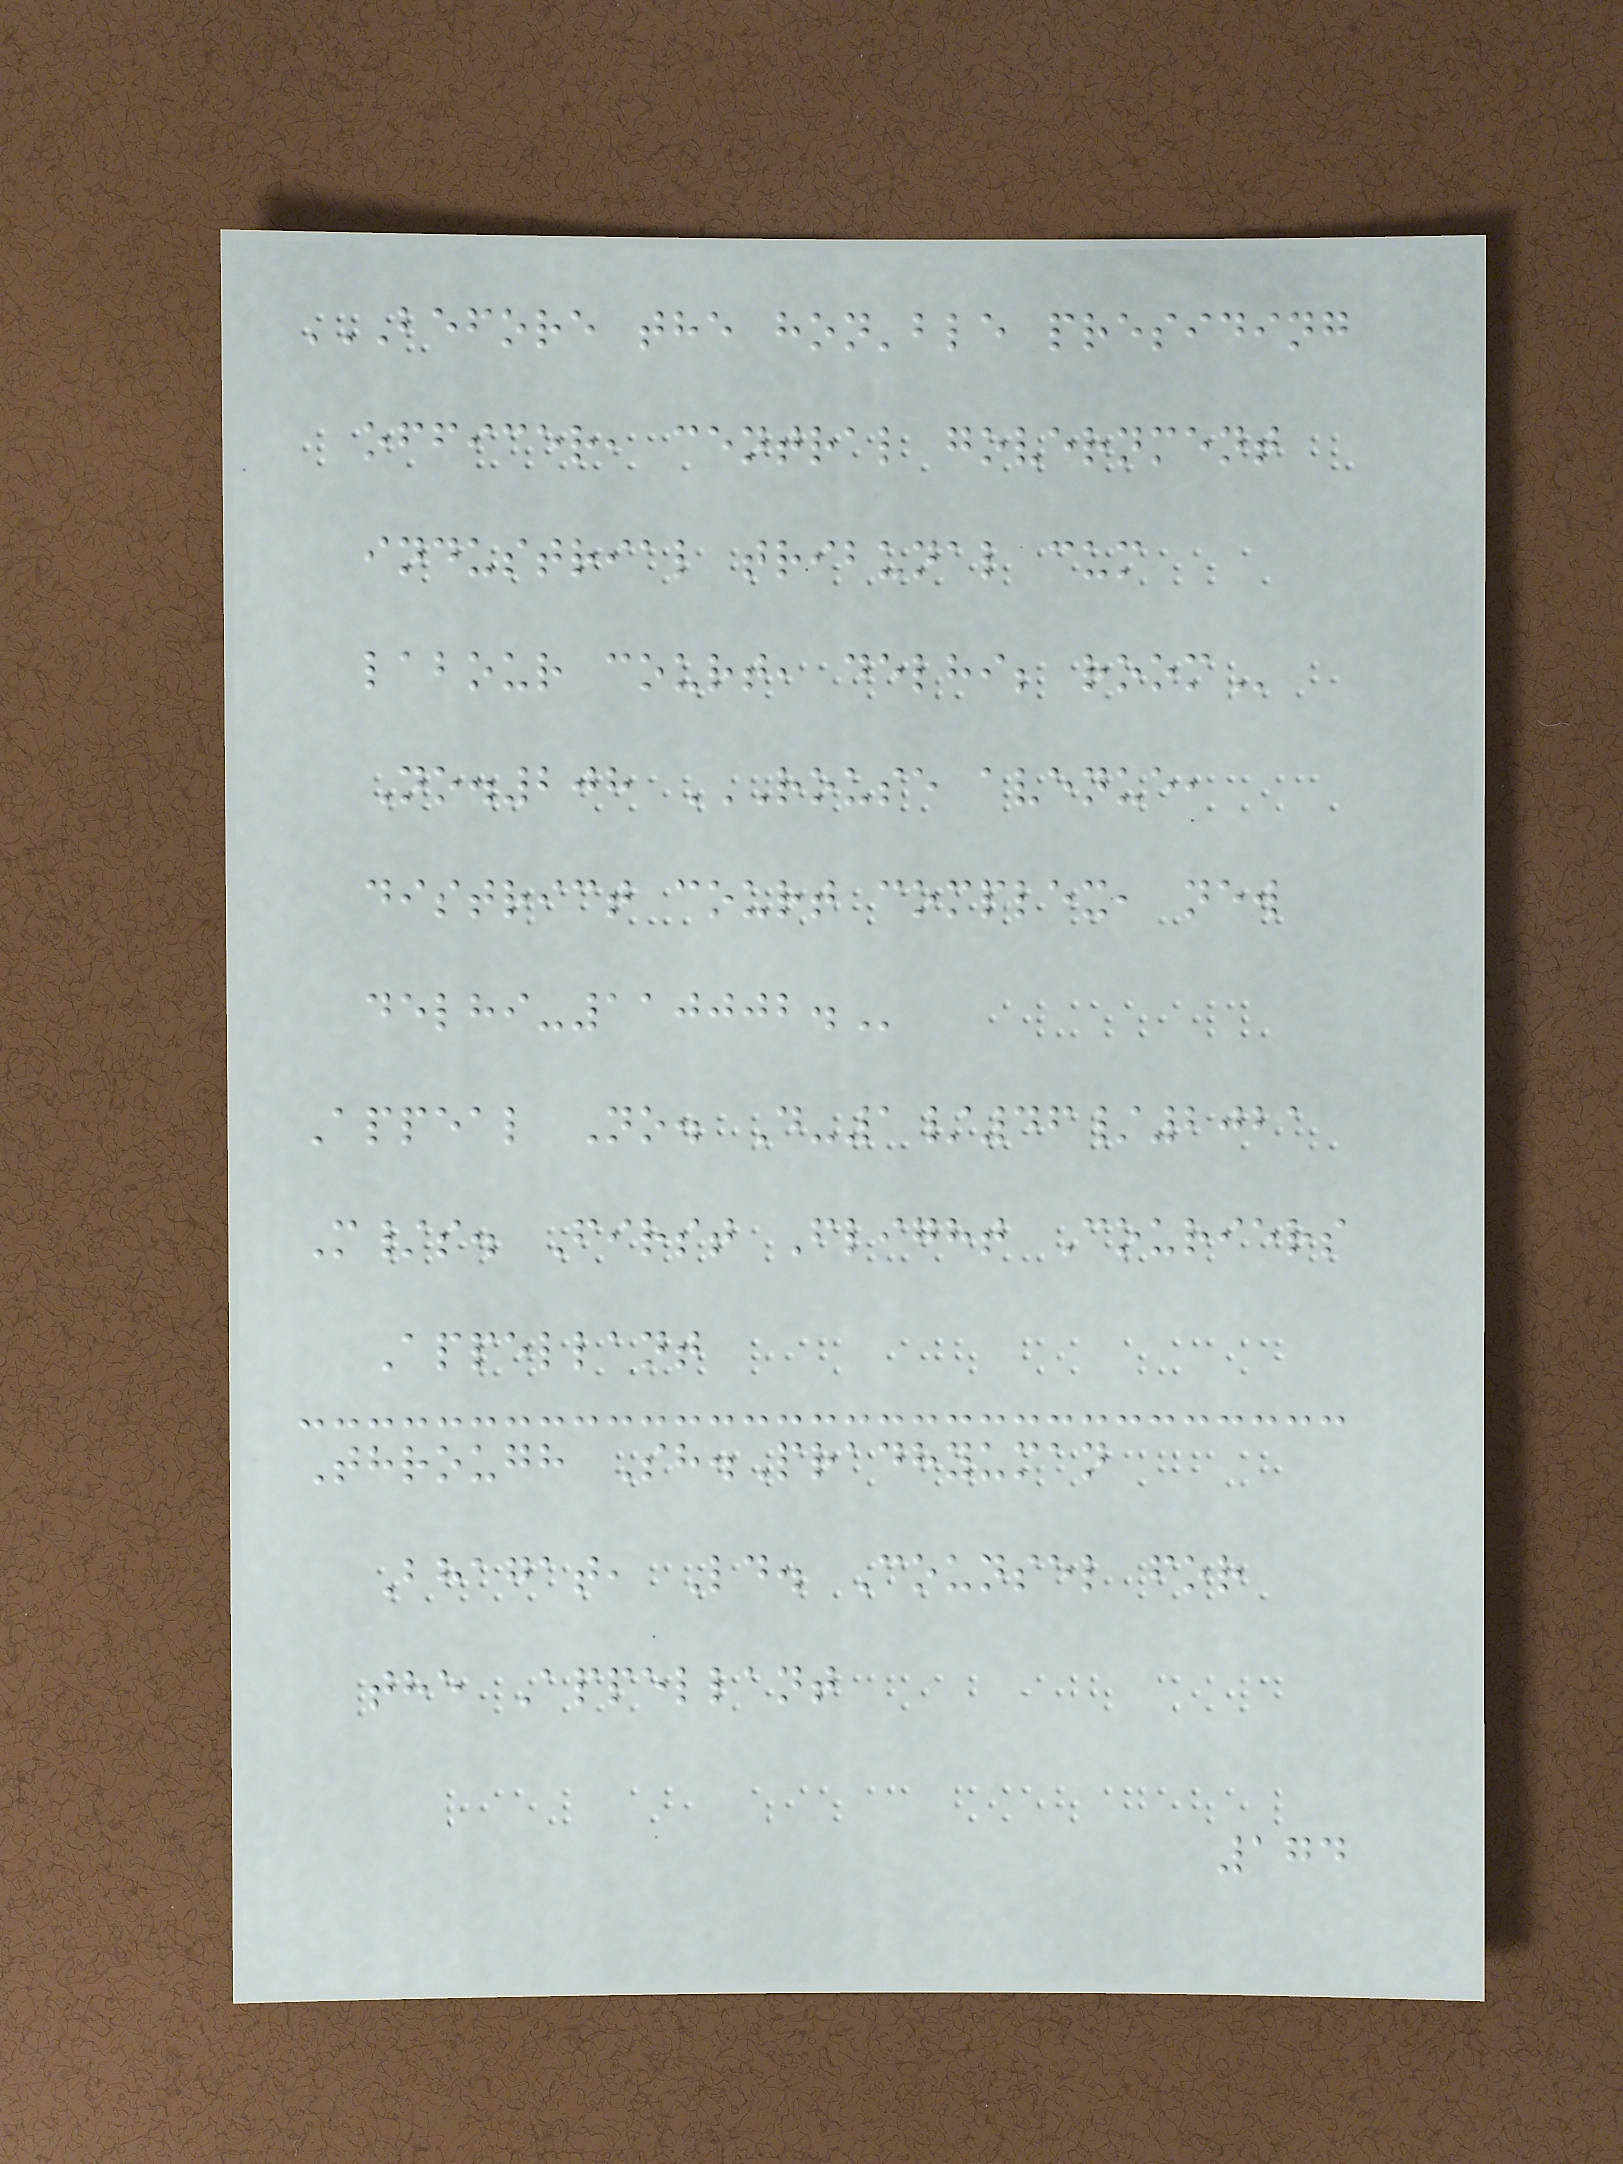BEFORE THE HON'BLE PRESIDING
OFFICER, CENTRAL GOVERNMENT
INDUSTRIAL TRIBUNAL CUM
LABOUR COURT, DELHI; ROOM
No.208 ROUSE AVENUE,
DISTRICT COURT COMPLEX, NEW
DELHI-110002.
Appeal No. D-1/46/2021
M/s. First Flight Couriers
Appellant
Through Sh.Pradhyuman
Bhagat, Ld. Counsel for
the Appellant
174
